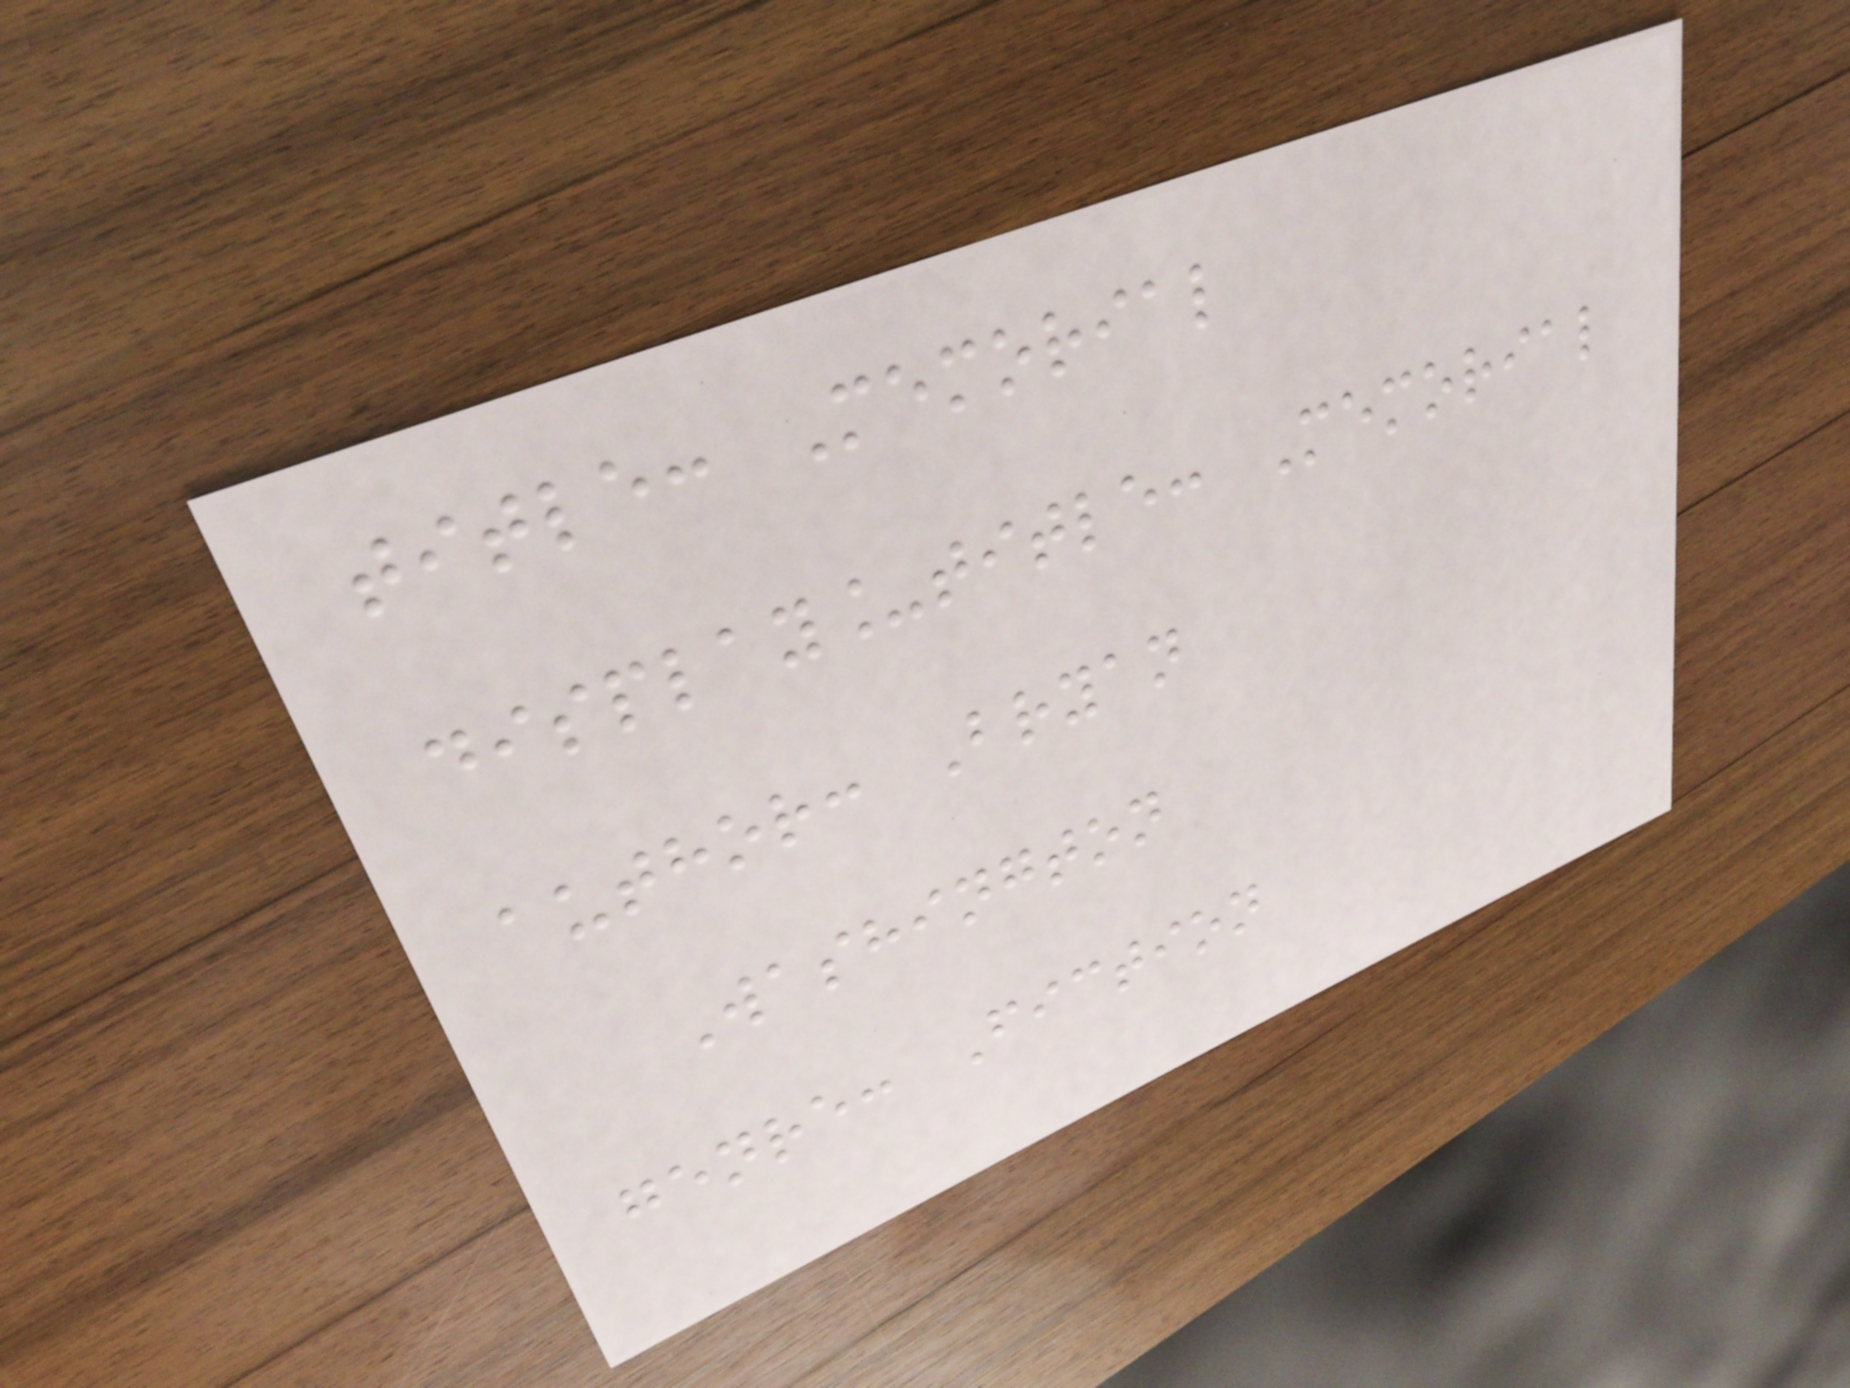title: Memorial
display_title: Memorial
author: Bryan
Washington
genre: Fiction
